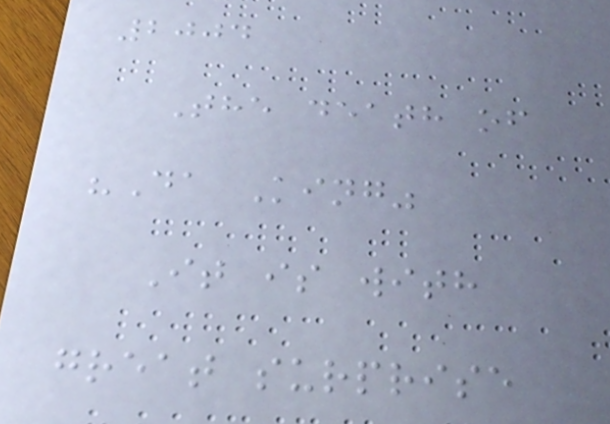2004
The death of
"Da King"
It is with
great surprise
